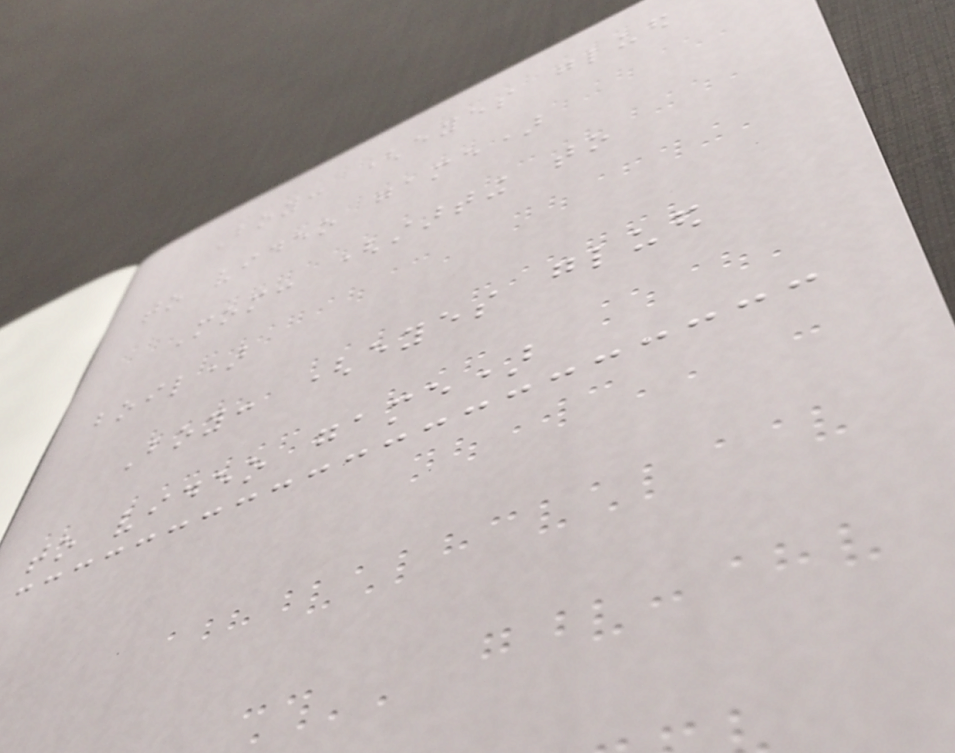Boy: (eyes glued
to video game)
Mom: (starting to
boil)
Boy: (eyes glued
to video game)
